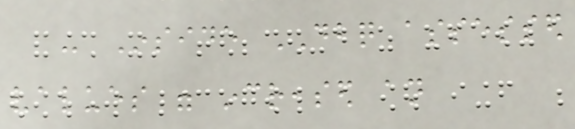- Inside DBQ assessed
values were increased an
